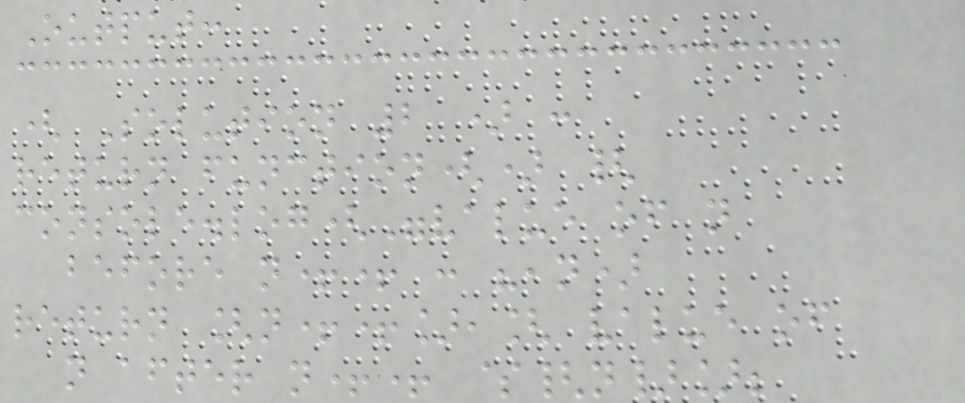Output:
( Solution 2 ) :
return function() {
console.log("value of n
before n++ : ",n)
return [n++],[ value of
n after n++ ${n}];
